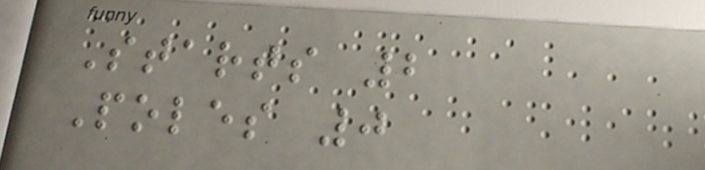Starts 2
Poles 0
